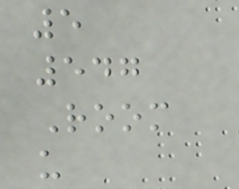5
547
Room
u
